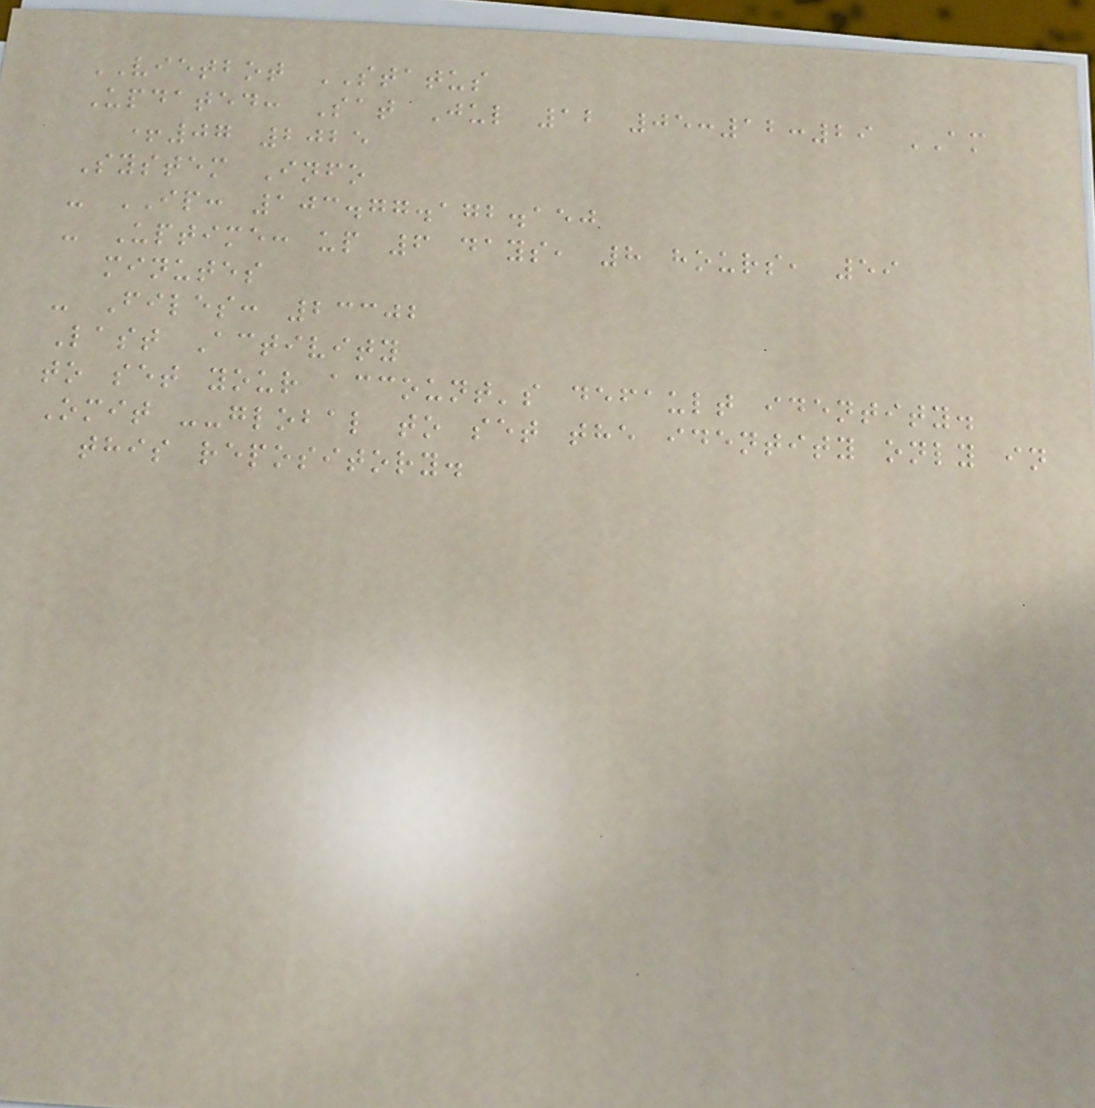VIETBOT STATUS
Updated: Sat Jul 12 05:12:29 AM
+07 2025
System Info
- IP: 103.77.172.150
- Uptime: up 6 days, 8 hours, 59
minutes
- Files: 23302
Last Activity
to set your account's default identity.
Omit --global to set the identity only in
this repository.
